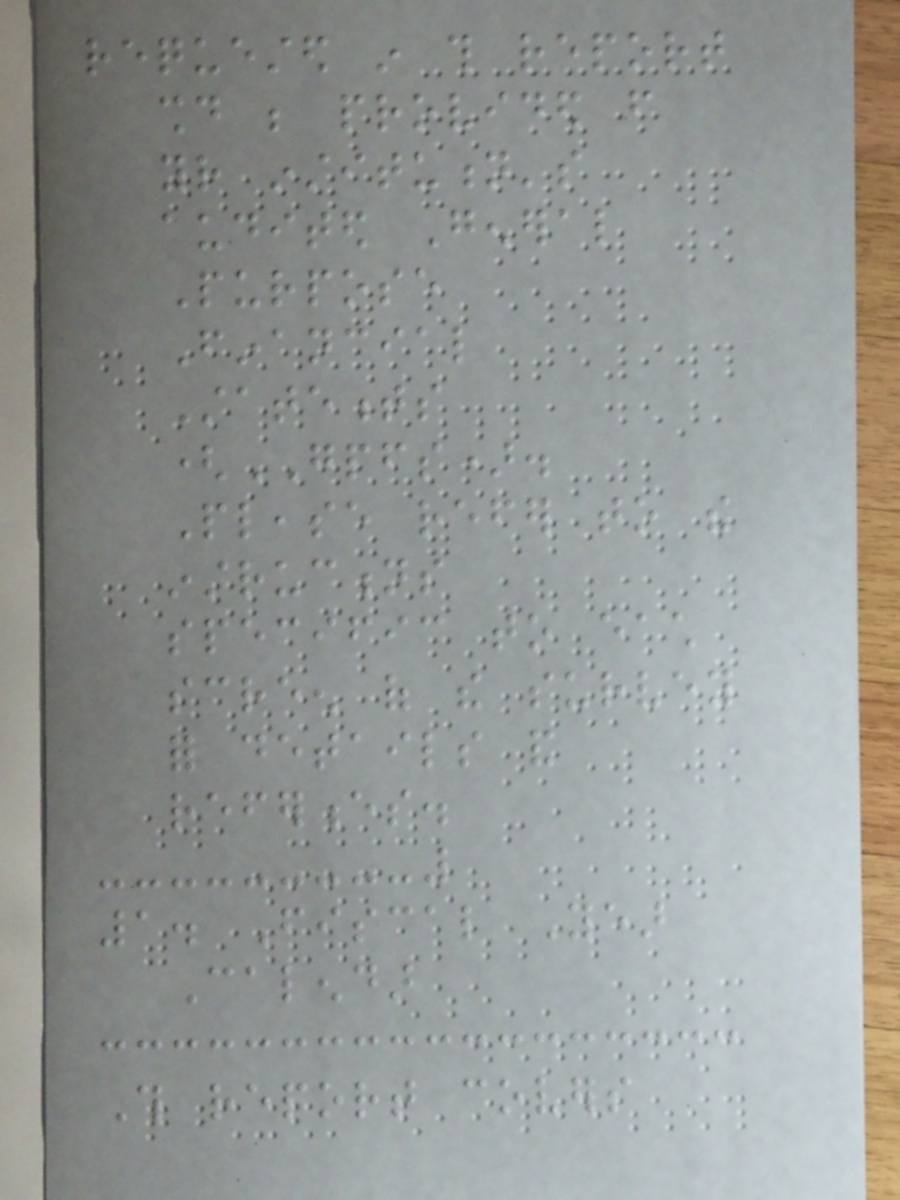requested in this report
should be provided from
your institution's
audited General
Purpose
Financial
Statements
(GPFS).
Please refer to the
instructions
specific to each
screen of the survey
for details and
references.
1. Fiscal Year
Calendar
This report covers
